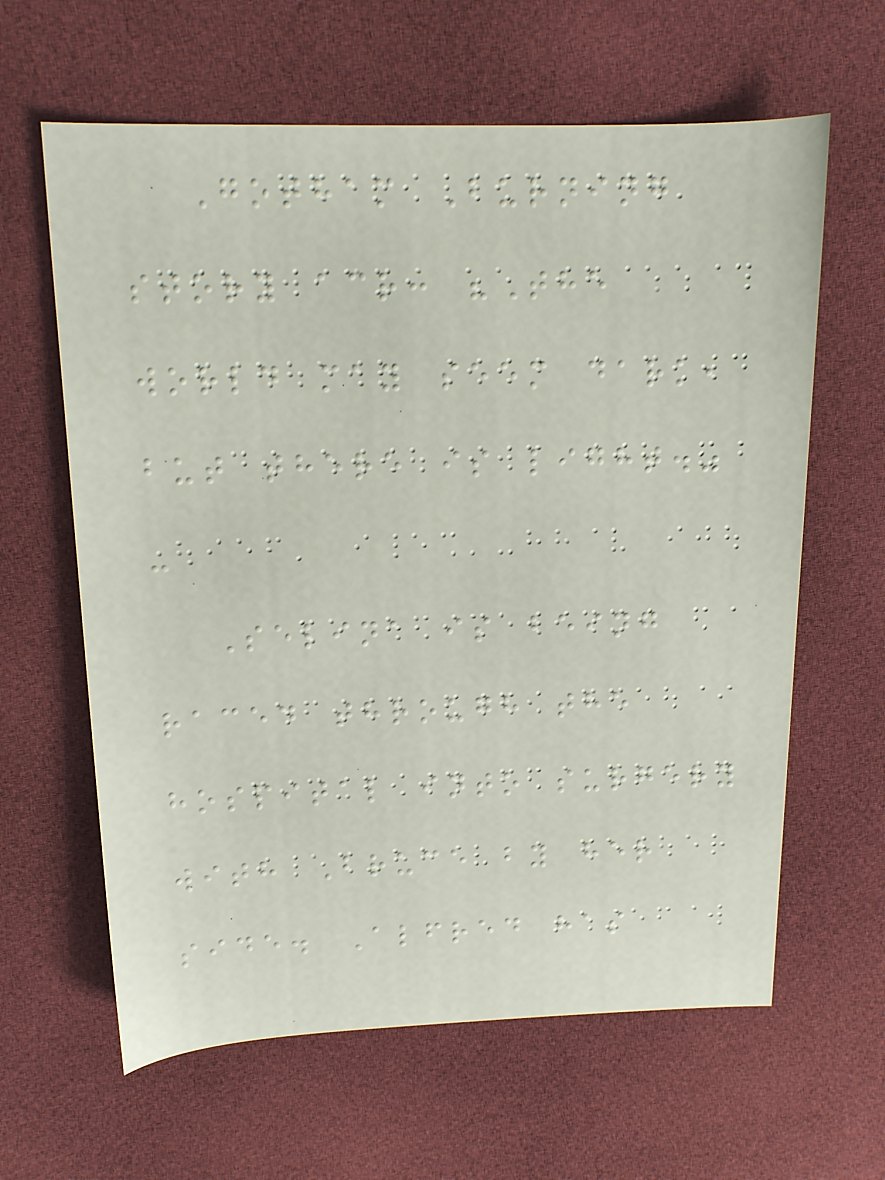Gotham Burning
story acr: "The
world may seem dark,
but there is light."
-
Selina is being
raced through the
hospital into surgery
with Bruce by her
side. Alfred has
